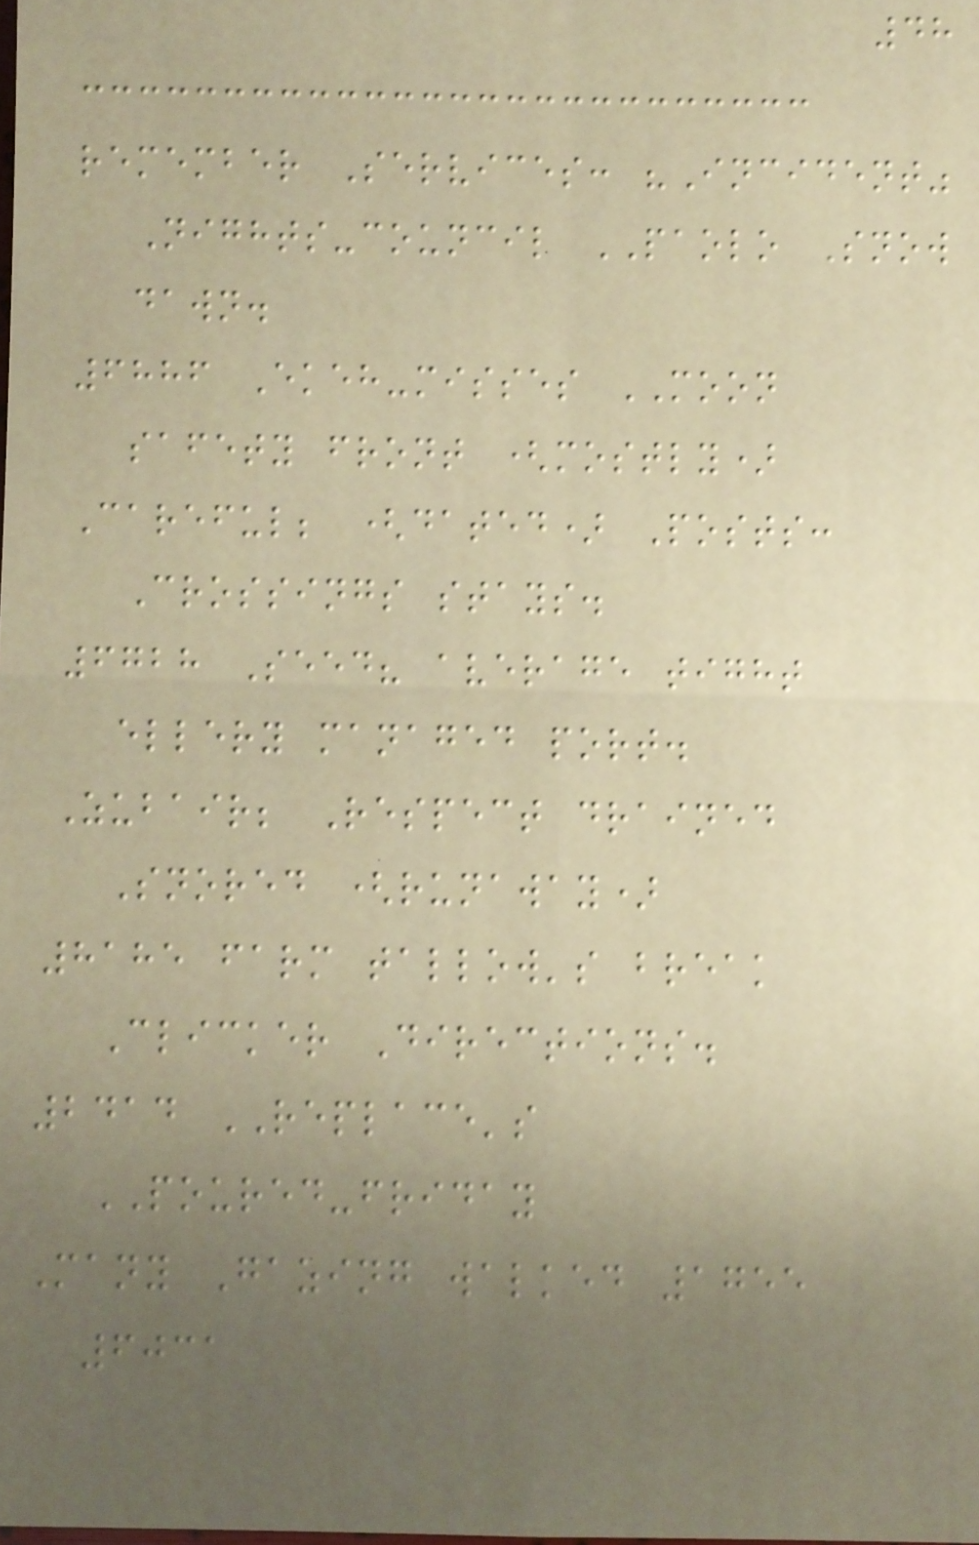48
remember Services: "Incident"
Nights-council PAOLO Snow
dawn.
6886 Ekeh-misses MOON
safety front (mostly)
Careful; (dated) Posts:
Crossings stays.
6728 Seed? average tight
ellery managed port.
Zubair; Respect drained
Snored (runaway)
8185 farm tallow's break
Clicker Directions.
2414 REPLACE's
POURED-friday
Many Gazing walked 1755
6031
